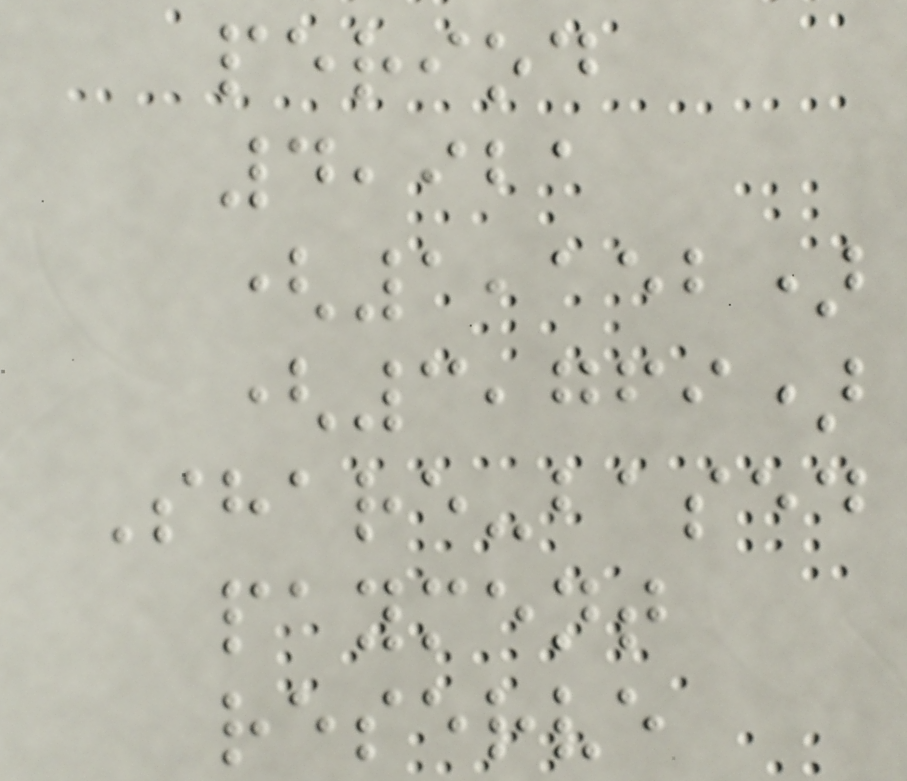period
4,921
(1,152)
(3,769)
Share-based
payment
reserve
